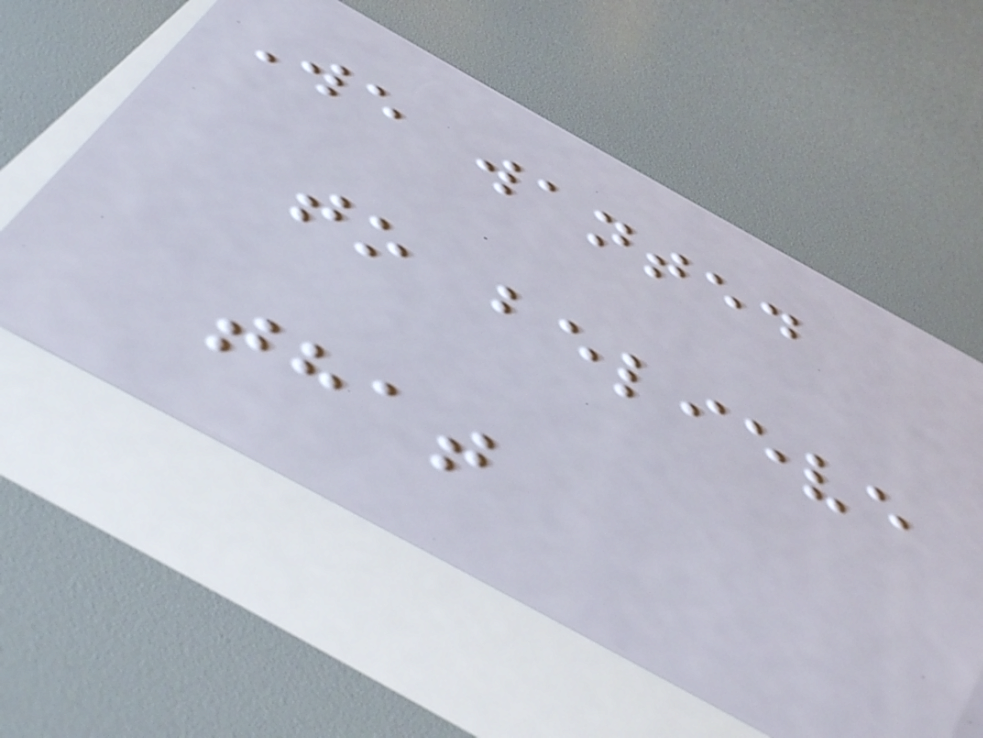We wanted
to believe
that
